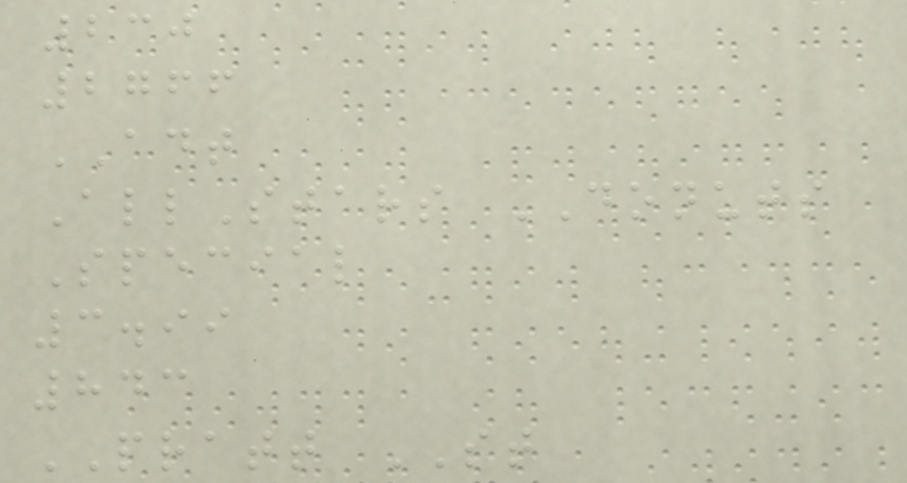230
2766
ADT
AllStars DONUTS
Special
3.99
843
PRATT ST
